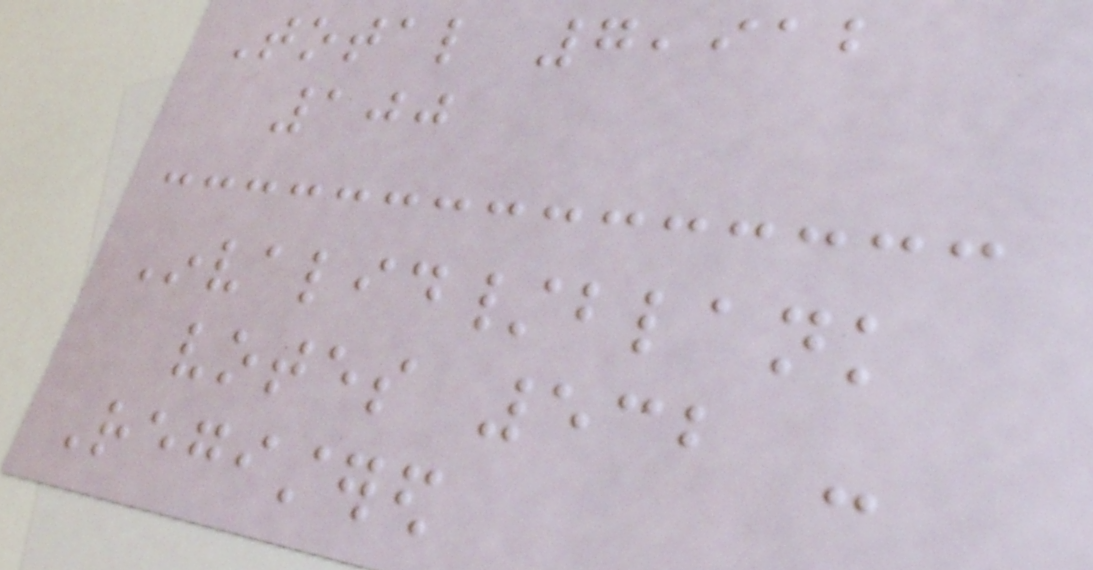Total 7,912
100
Invalid/blank
votes 532 -
Registered
